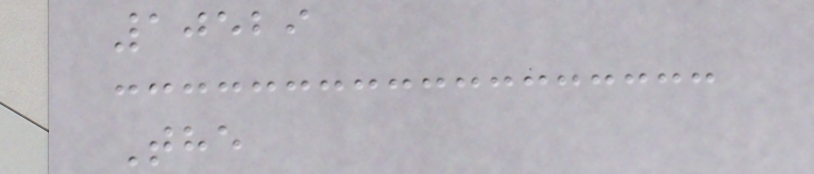10529
The
